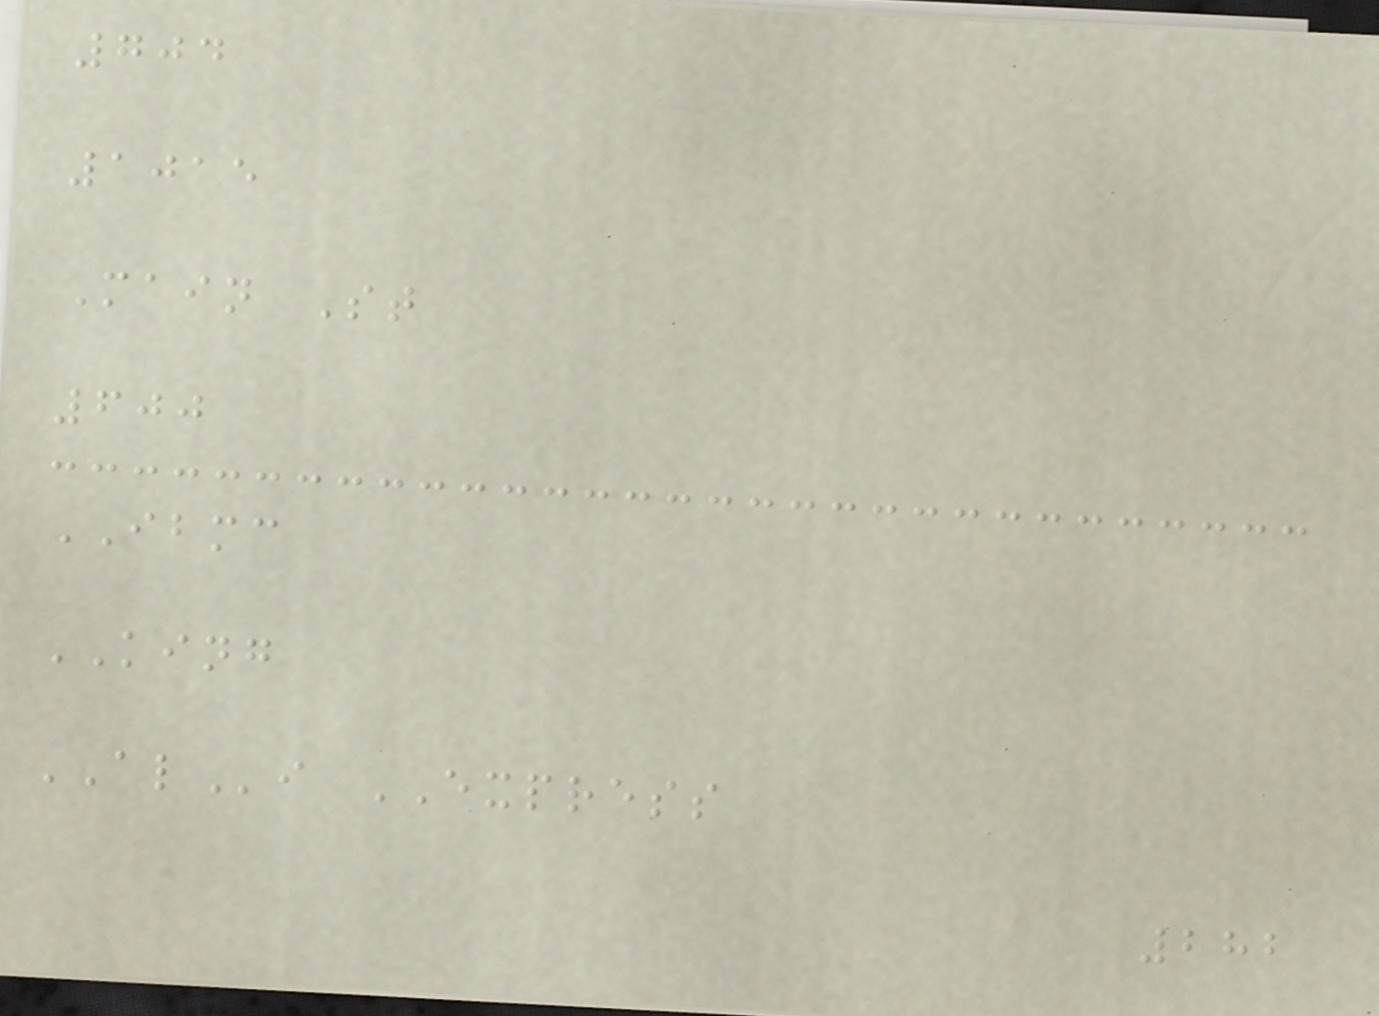704
1015
Main St
600
IBMC
KING
ALi EXPRESS
282
